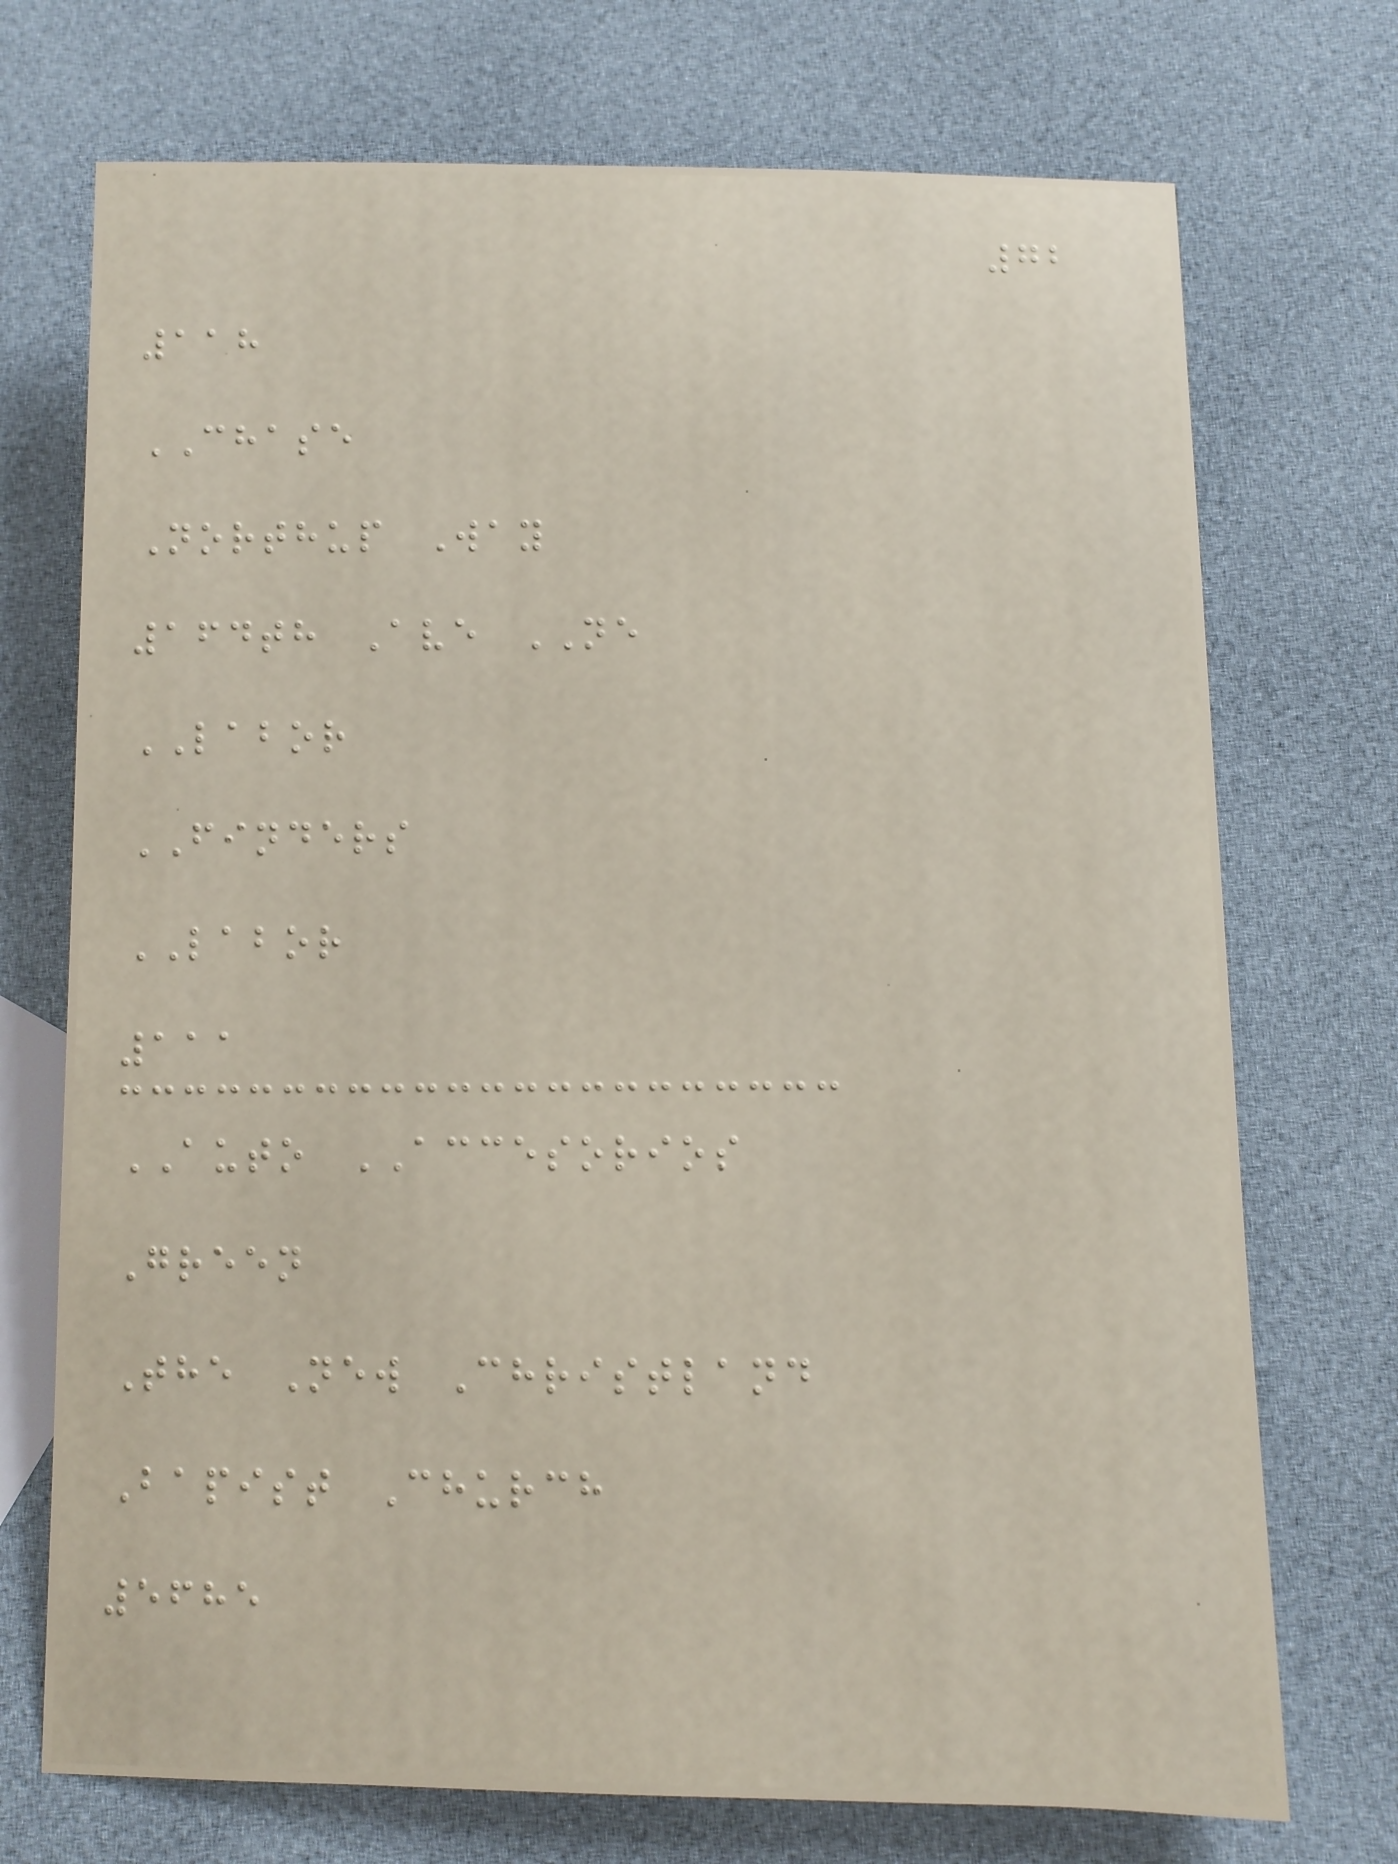72
118
CHASE
Northup Way
164th Ave NE
LABOR
FINDERS
LABOR
111
AUTO ACCESORIOS
Green
The New Christland
Bapist Church
5685
